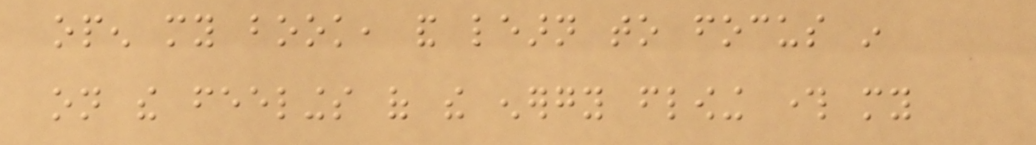open my book, and learn to focus in
on the feelings of the energy flowing through my
